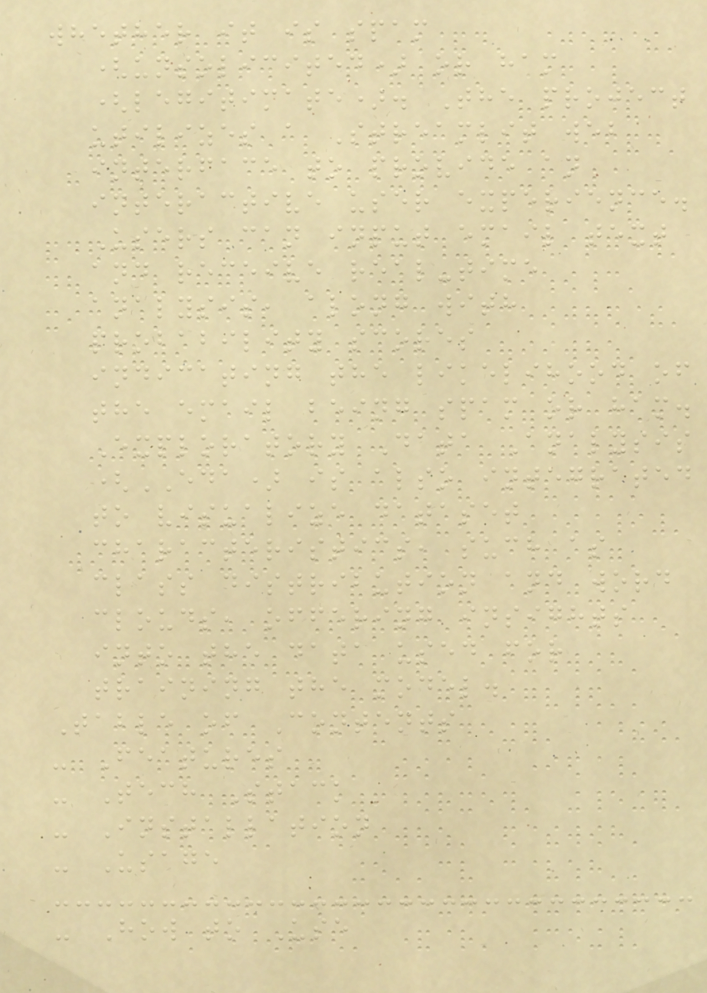whether it is spam
(unsolicited) or ham
(legitimate). The project
utilizes a Streamlit web
interface to provide an
interactive user experience.
Users can input email text
and receive real-time
analysis, along with
probability scores
indicating the likelihood of
the email being spam or ham.
Exploratory Data Analysis
(EDA) is also integrated
to visualize dataset
characteristics, such as
class distribution and word
clouds, offering insights
into the data used for
training the model.
Table of Contents
- Features
- Tech Stack
- Installation
- Usage
- How to Use
